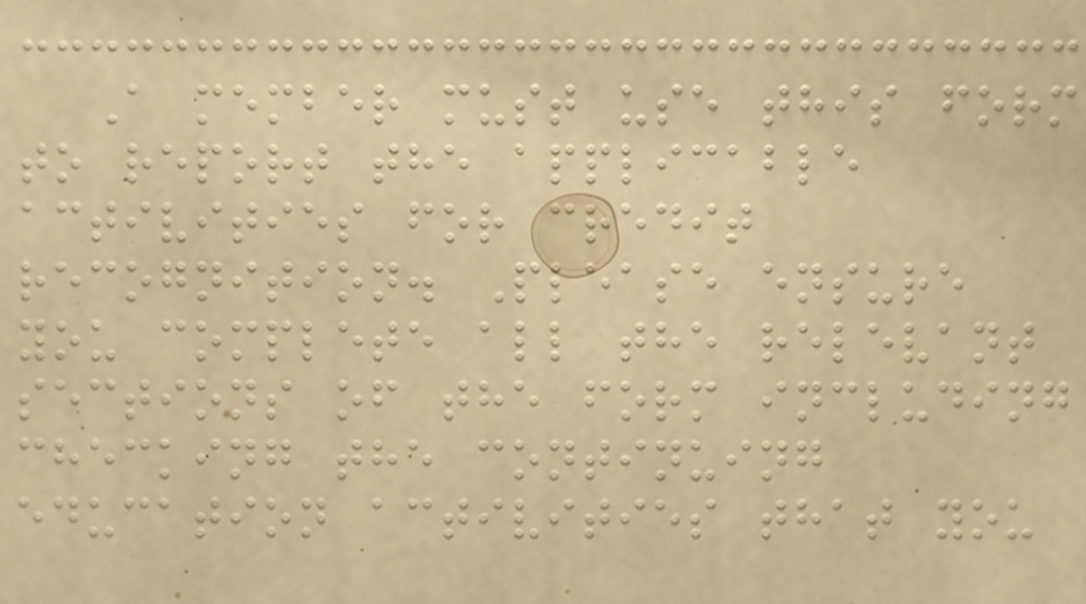A member must use this form
to report the applicable
activities for credit
recognition. Please ensure
you complete all the relevant
sections of the form including
checking the continuing
education activities that you
